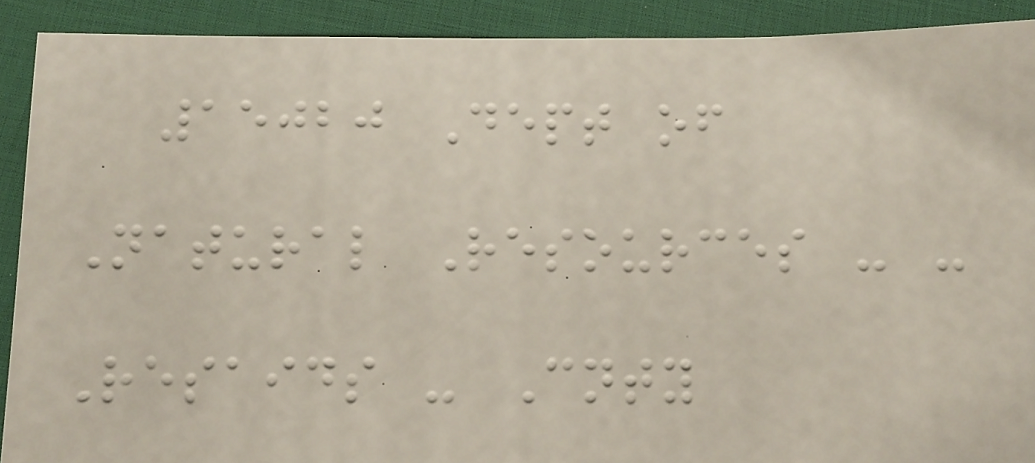15020 Dept of
Natural Resources - -
Resaids - Cnty
